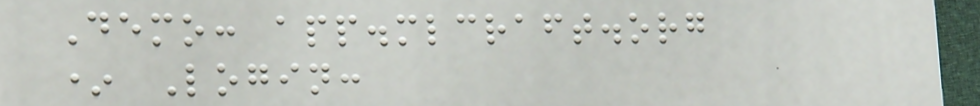Demo: app.mlcraft.org
* Login:
